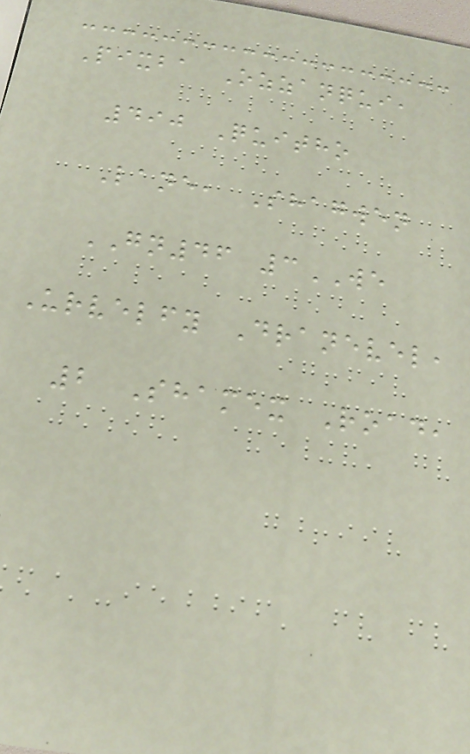Pixba Ozzanqui,
490 Quitho
Lane, Shagwen
GN46 3WE
Urvelfy Dranevel,
2 Shamex Road,
